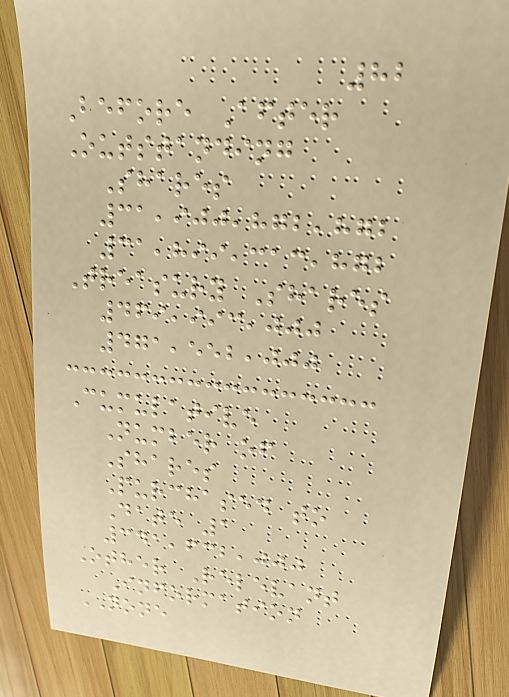82
Before After
Outstanding
Shares
31,900,872,872
31,899,313,872
Treasury Shares
469,993,000
471,552,000
Cumulative
Number of
Shares
Purchased to
Date 1
341,632,000
Other Relevant
Information
NONE
